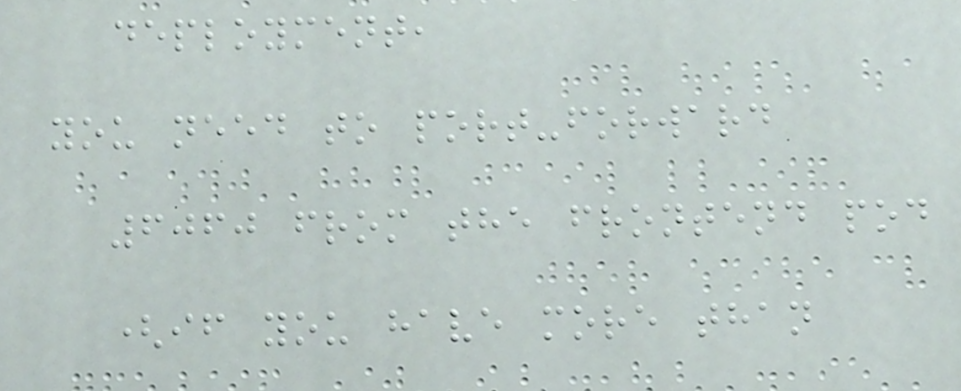deployment,
you need to port-forward
6060 from the frontend pod
(if you have more than
